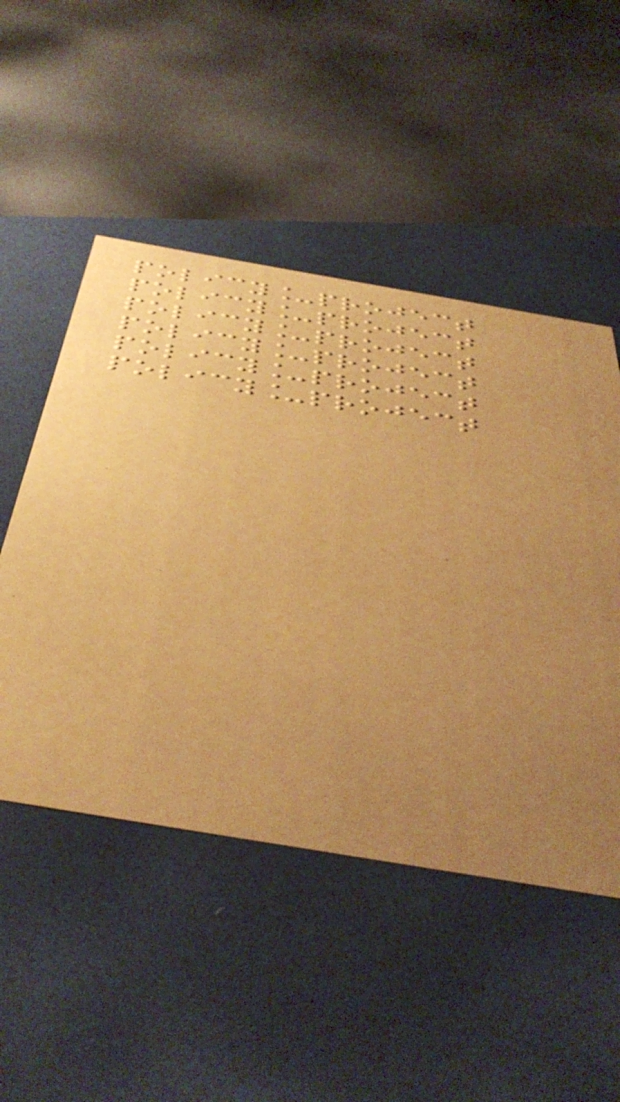policy_project
policy_project
policy_project
policy_project
policy_project
policy_project
